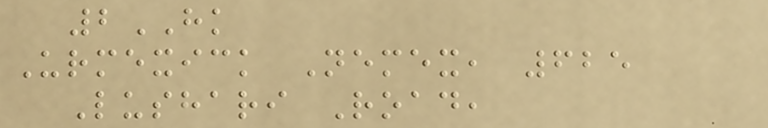2HK
Urmexick Nemex, 625
Lushari Road,
